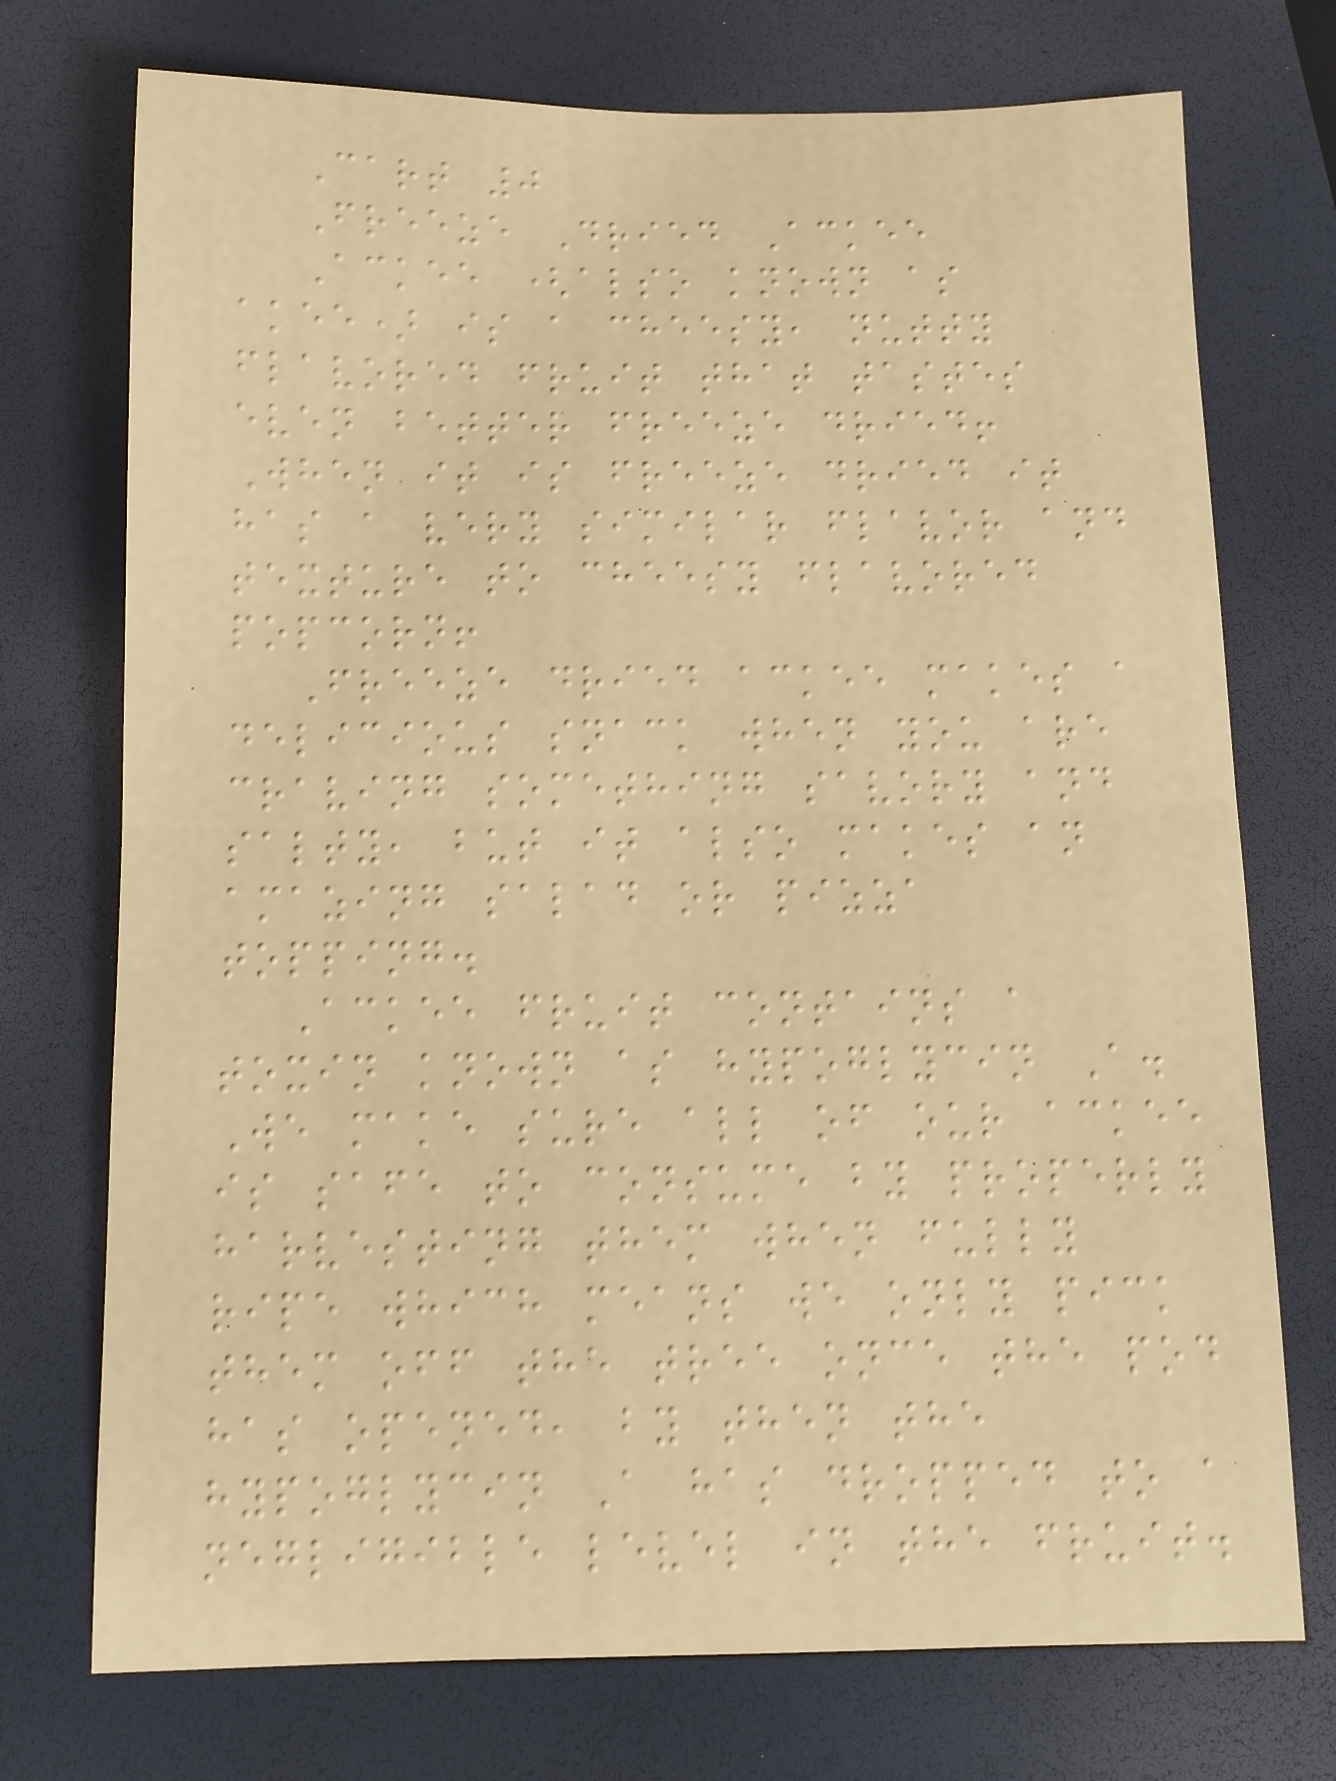Cart 0
Freeze Dried Ackee
Ackee (also known as
akee) is a cheesy, nutty
flavored fruit that tastes
even better freeze dried!
When it is freeze dried it
has a very similar flavor and
texture to cheesy flavored
popcorn!
Freeze dried ackee makes a
delicious snack when you are
craving something savory and
salty, but it also makes an
amazing salad or pizza
topping.
Ackee fruit contains a
toxin known as hypoglycin A.
We make sure all of our ackee
is safe to consume by properly
harvesting them when fully
ripe which means we only pick
them off the tree once the pod
has opened, by then the
hypoglycin A has dropped to a
negligible level in the fruit.
